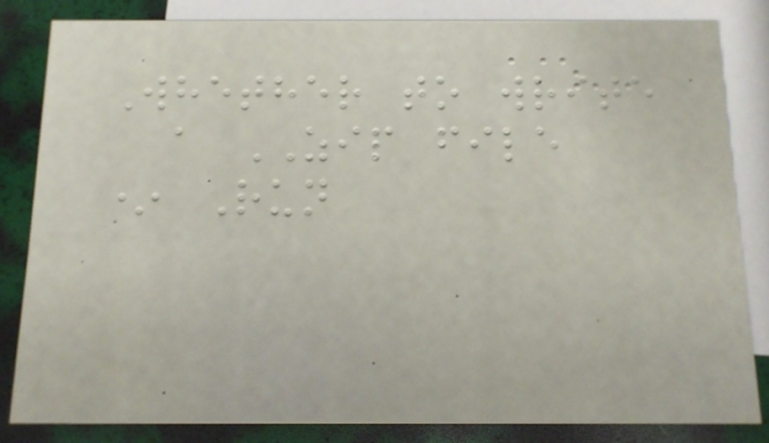Whether to write
a ZIP file
* Run
